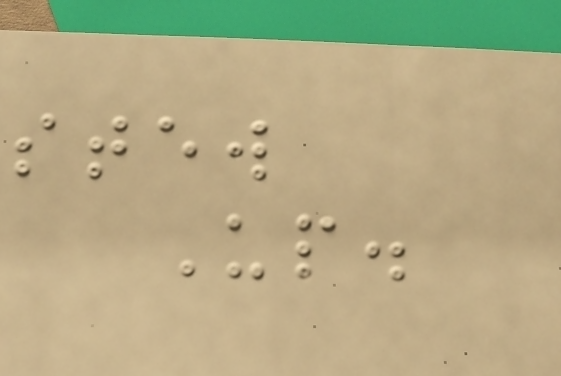stew
Up.
